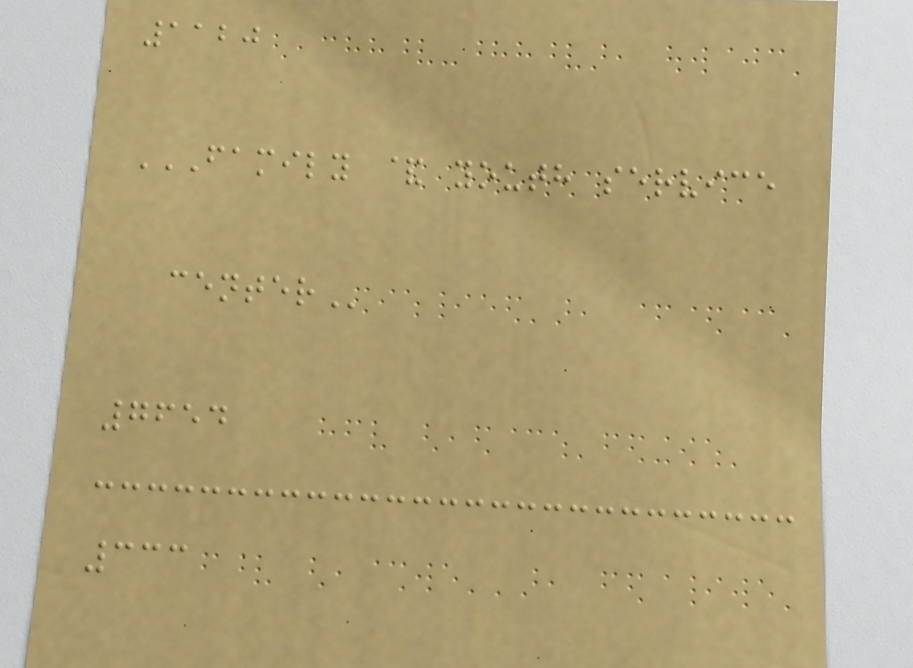1120
FAMILY & YOUTH SERVICE
CENTER
7654
333
